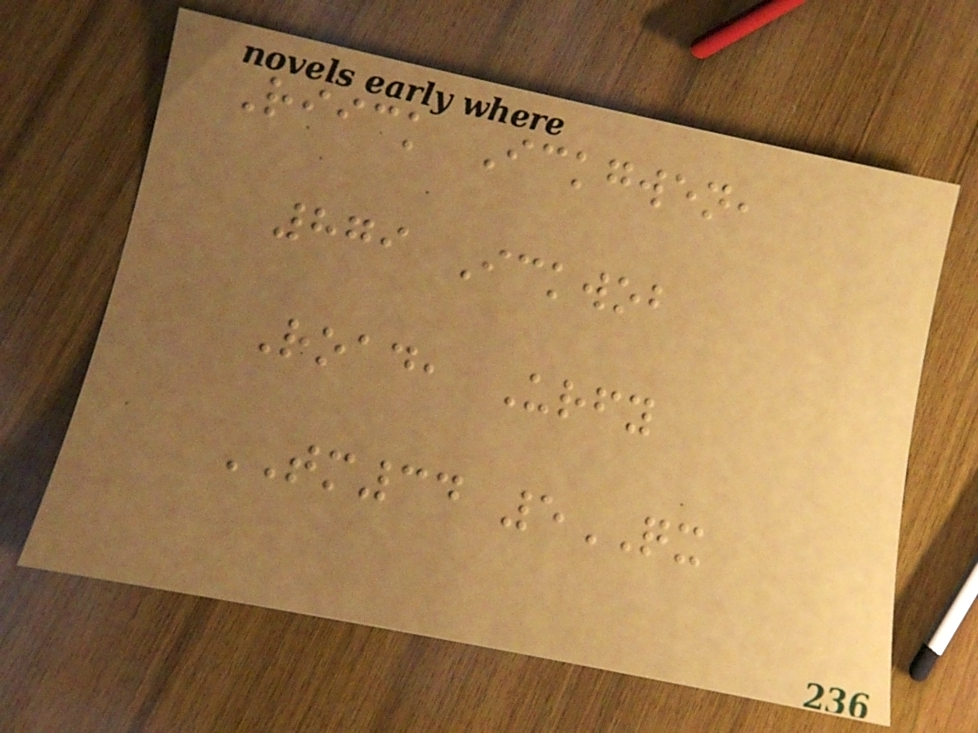Riick Ickgwen,
879 Ickwob
Road, Urfy
TM34 5QX
